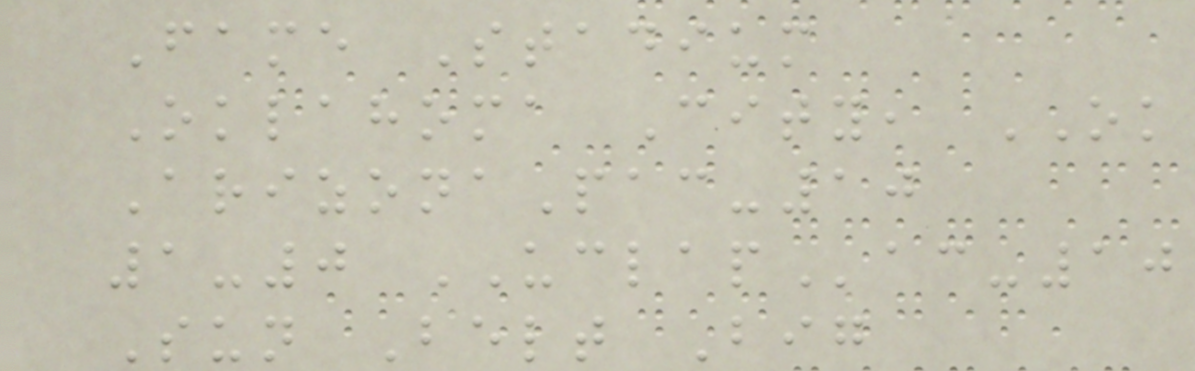Fame Stadium
Oklahoma City, OK
ArizonaPac-10
1-0 UCLAPac-10
Sun Belt Big
